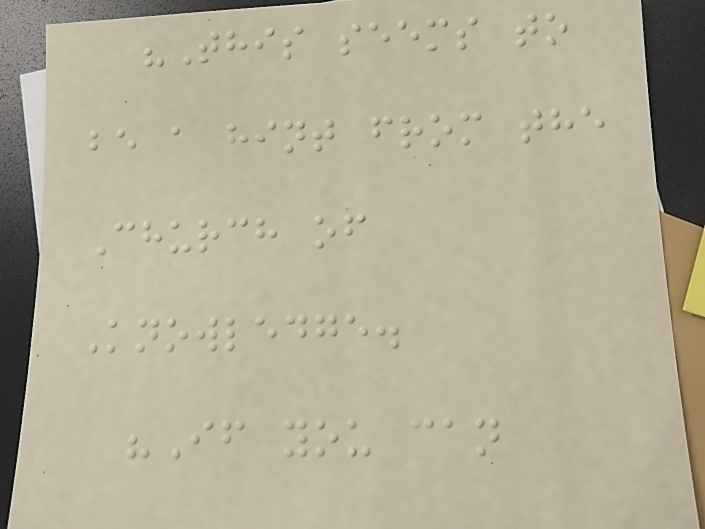"This seems to
be a hint from the
Church of
Knowledge.
"If you can
